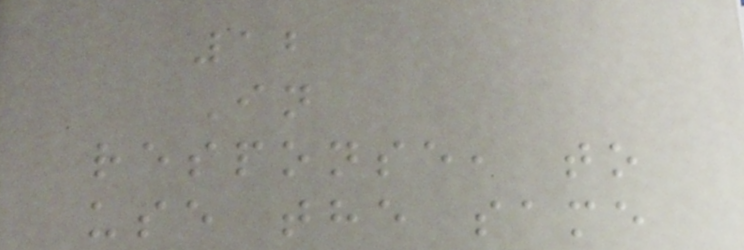12
In
response, to
use the same
